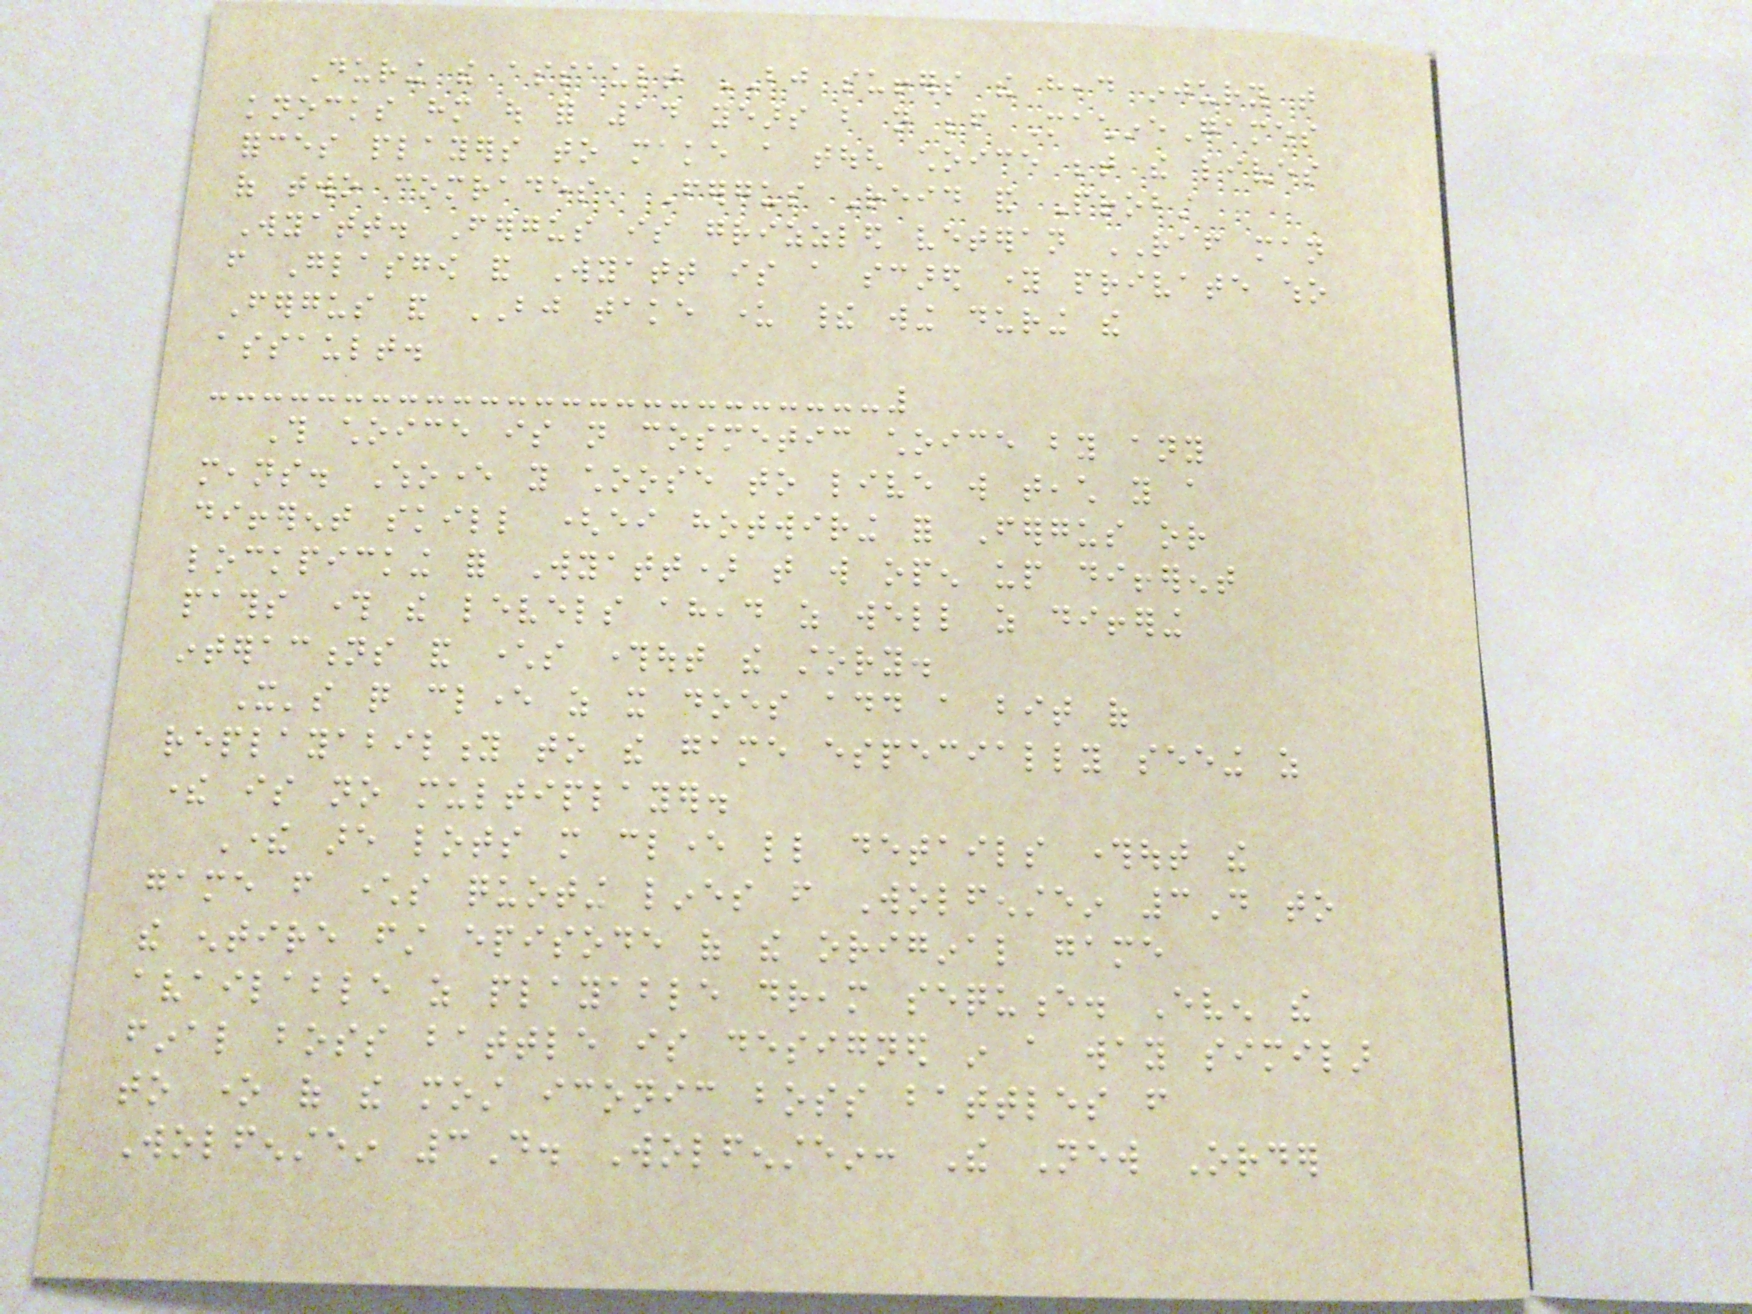During the assault BJ suffers the head injury that
knocks him out for 14 years but not before MachineGames
forces players to make a tough choice between the lives
of two comrades, Fergus Reid and Probst
Wyatt. Fergus is grizzled veteran RAF man
from Glasgow and Wyatt is a scared young private who
Fergus and BJ take under their wing during the
assault.
This choice is not cosmetic choice by any
means. Whoever you choose to live will teach you a
different skill (either hotwiring for Fergus or
lockpicking for Wyatt) that will open up different
paths through the levels ahead as well as differing
interactions and characters throughout the story.
It's quite clever as it does add a bit of
replayability to the game especially seeing as
there is no multiplayer.
There are lots more clever little details throughout the
game from characters quoting lines from Wolfenstein 3D to
the entire first episode of the original game
available as playable dream sequence. Even the
final boss battle is designed in a way similar
to one of the most iconic boss battles from
Wolfenstein 3D. Wolfenstein: The New Order
